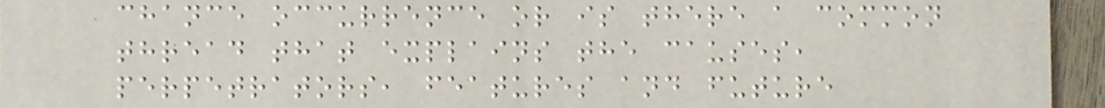chance occurrence or is there a common
thread that explains the causes,
perpetrators, features and future
